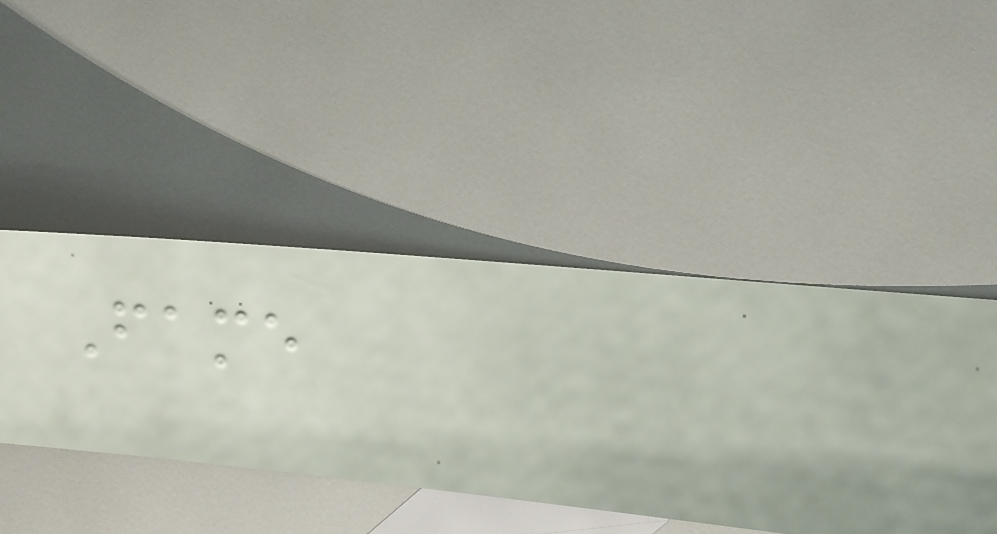Fame
